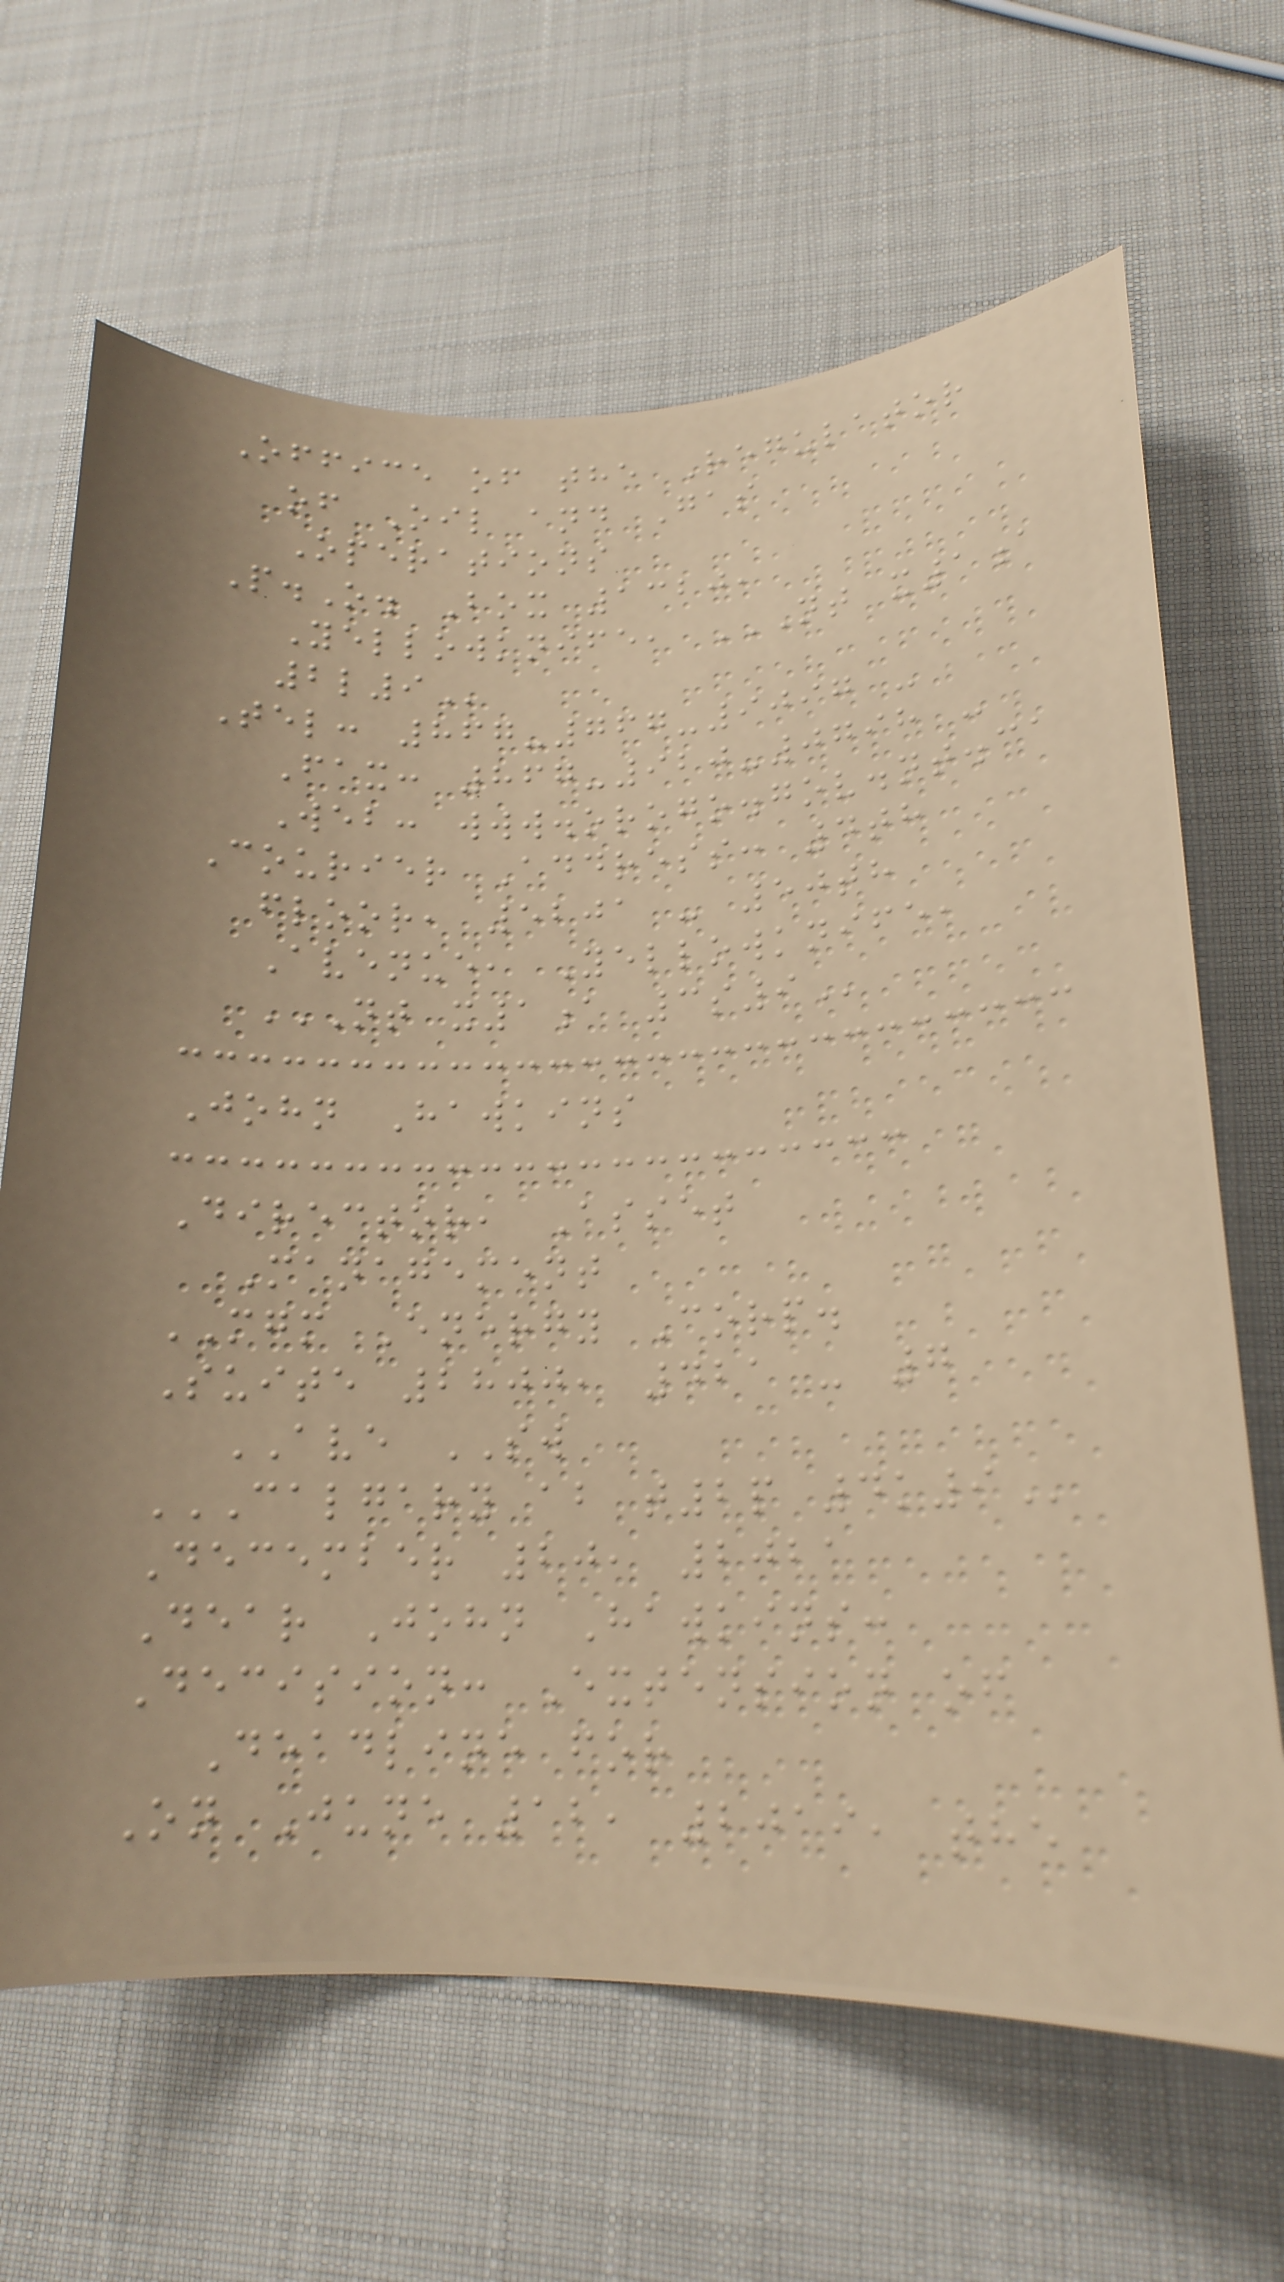Office of the Regulator
of Oil and Gas
Operations
P.O. Box 1320,
Yellowknife, NT X1A
2L9
Tel: 867-767-9097 -
Fax: 867-920-0798 -
Web: www.orogo.gov.nt.ca
Courier Address: 4th
floor, 5201 - 50th
Avenue, Yellowknife,
NT X1A 3S9
John Hawkins
Director, Asset
Management
MGM Energy Corp.
Suite 2800, 421 - 7
AVE SW
CALGARY AB T2P 4K9
December 20, 2021
Dear John Hawkins:
Decision: Extension of
Deadline for
On June 12, 2019, the
